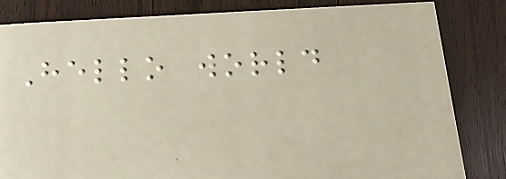Hello world
